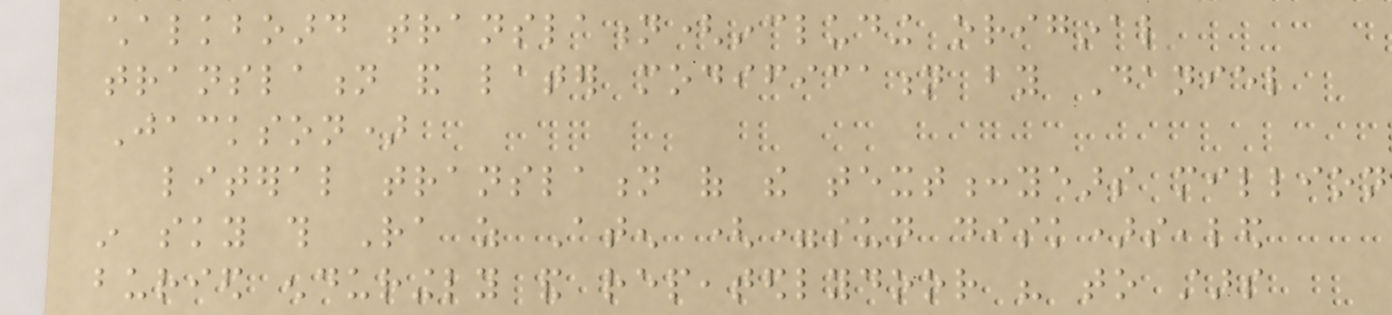chalkboard translation(including original
translation and later modification by Daniel
Jackson)
literal translation of the text:years million
in sky this Ra as Aten (=sun disk)sealed
buried enduringly and repeatedlydoor his to stars
